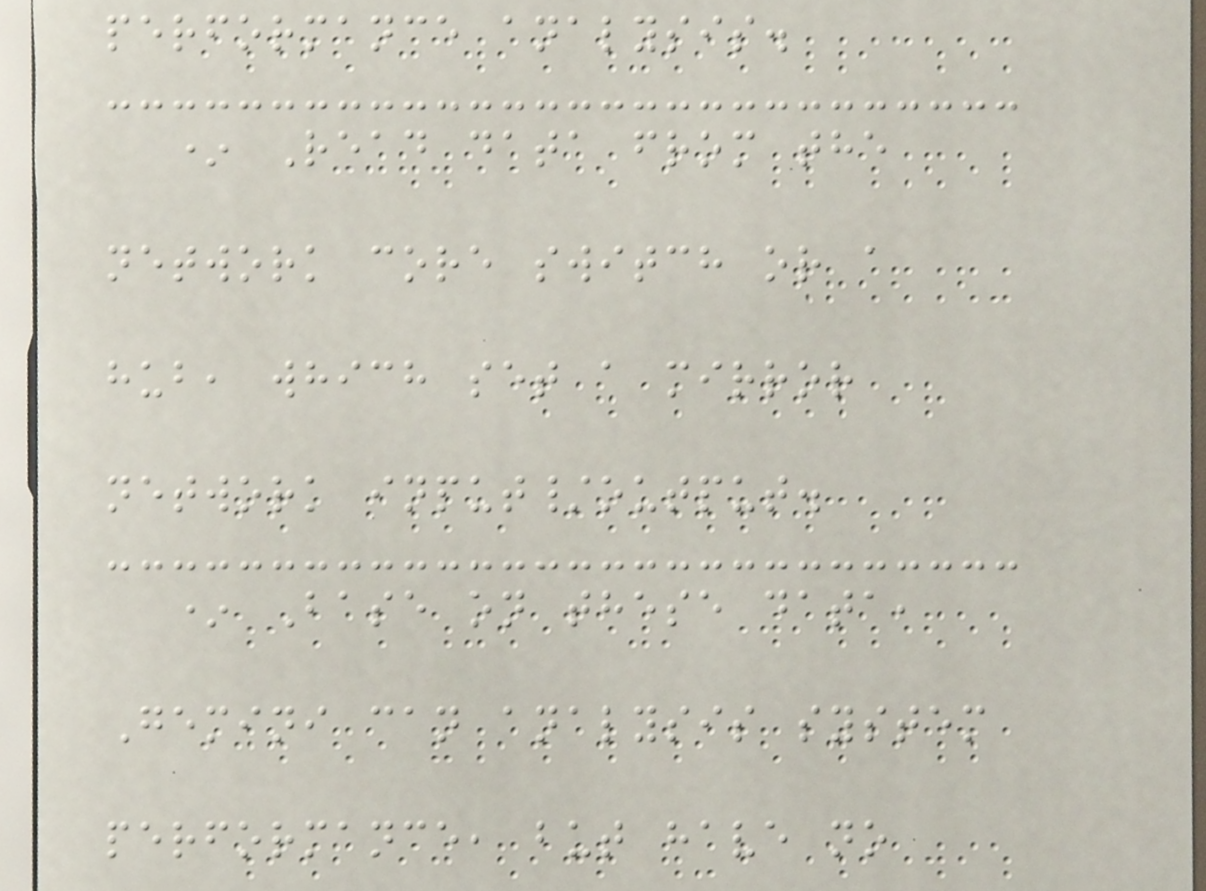performance analysis.
* Read data from the
network core switch or a
hub, which set a mirror
network input/output.
* Base on these data,
Gemini can analysis system
performance, but have no
